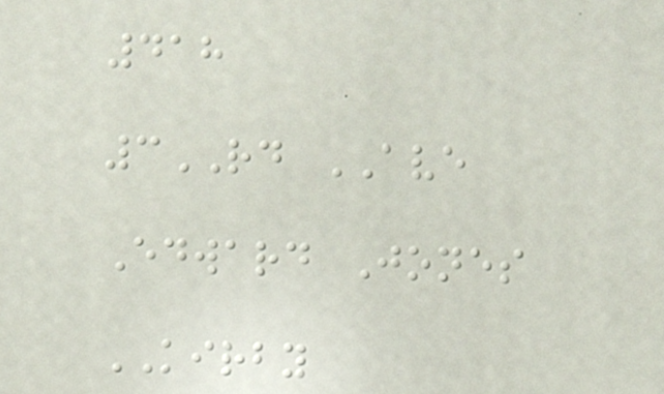418
3RD AVE
Edward Jones
KIRBY
